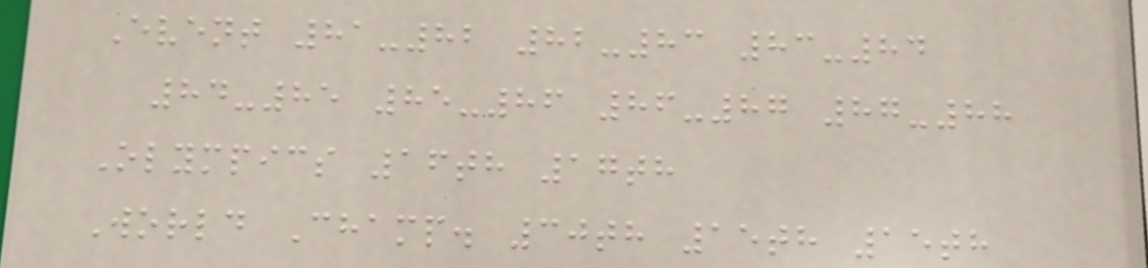Event 81-82 82-83 83-84
84-85 85-86 86-87 87-88
Olympics 16th 17th
World Champ. 30th 15th 15th
